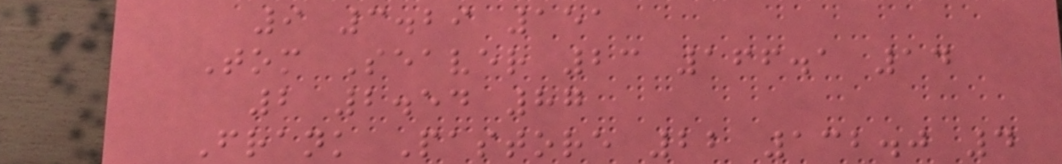9 3.29 151
Tom Seaver 23 166.1 14
2 2.54 87
Frank Pastore 22 132.0 4
